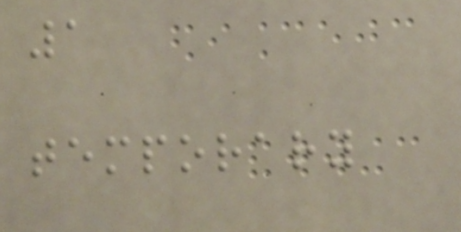1
temporary
